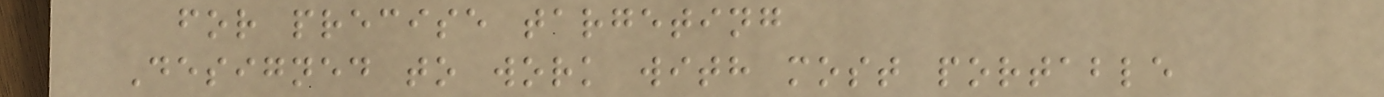for precise targeting
Designed to work with most portable
